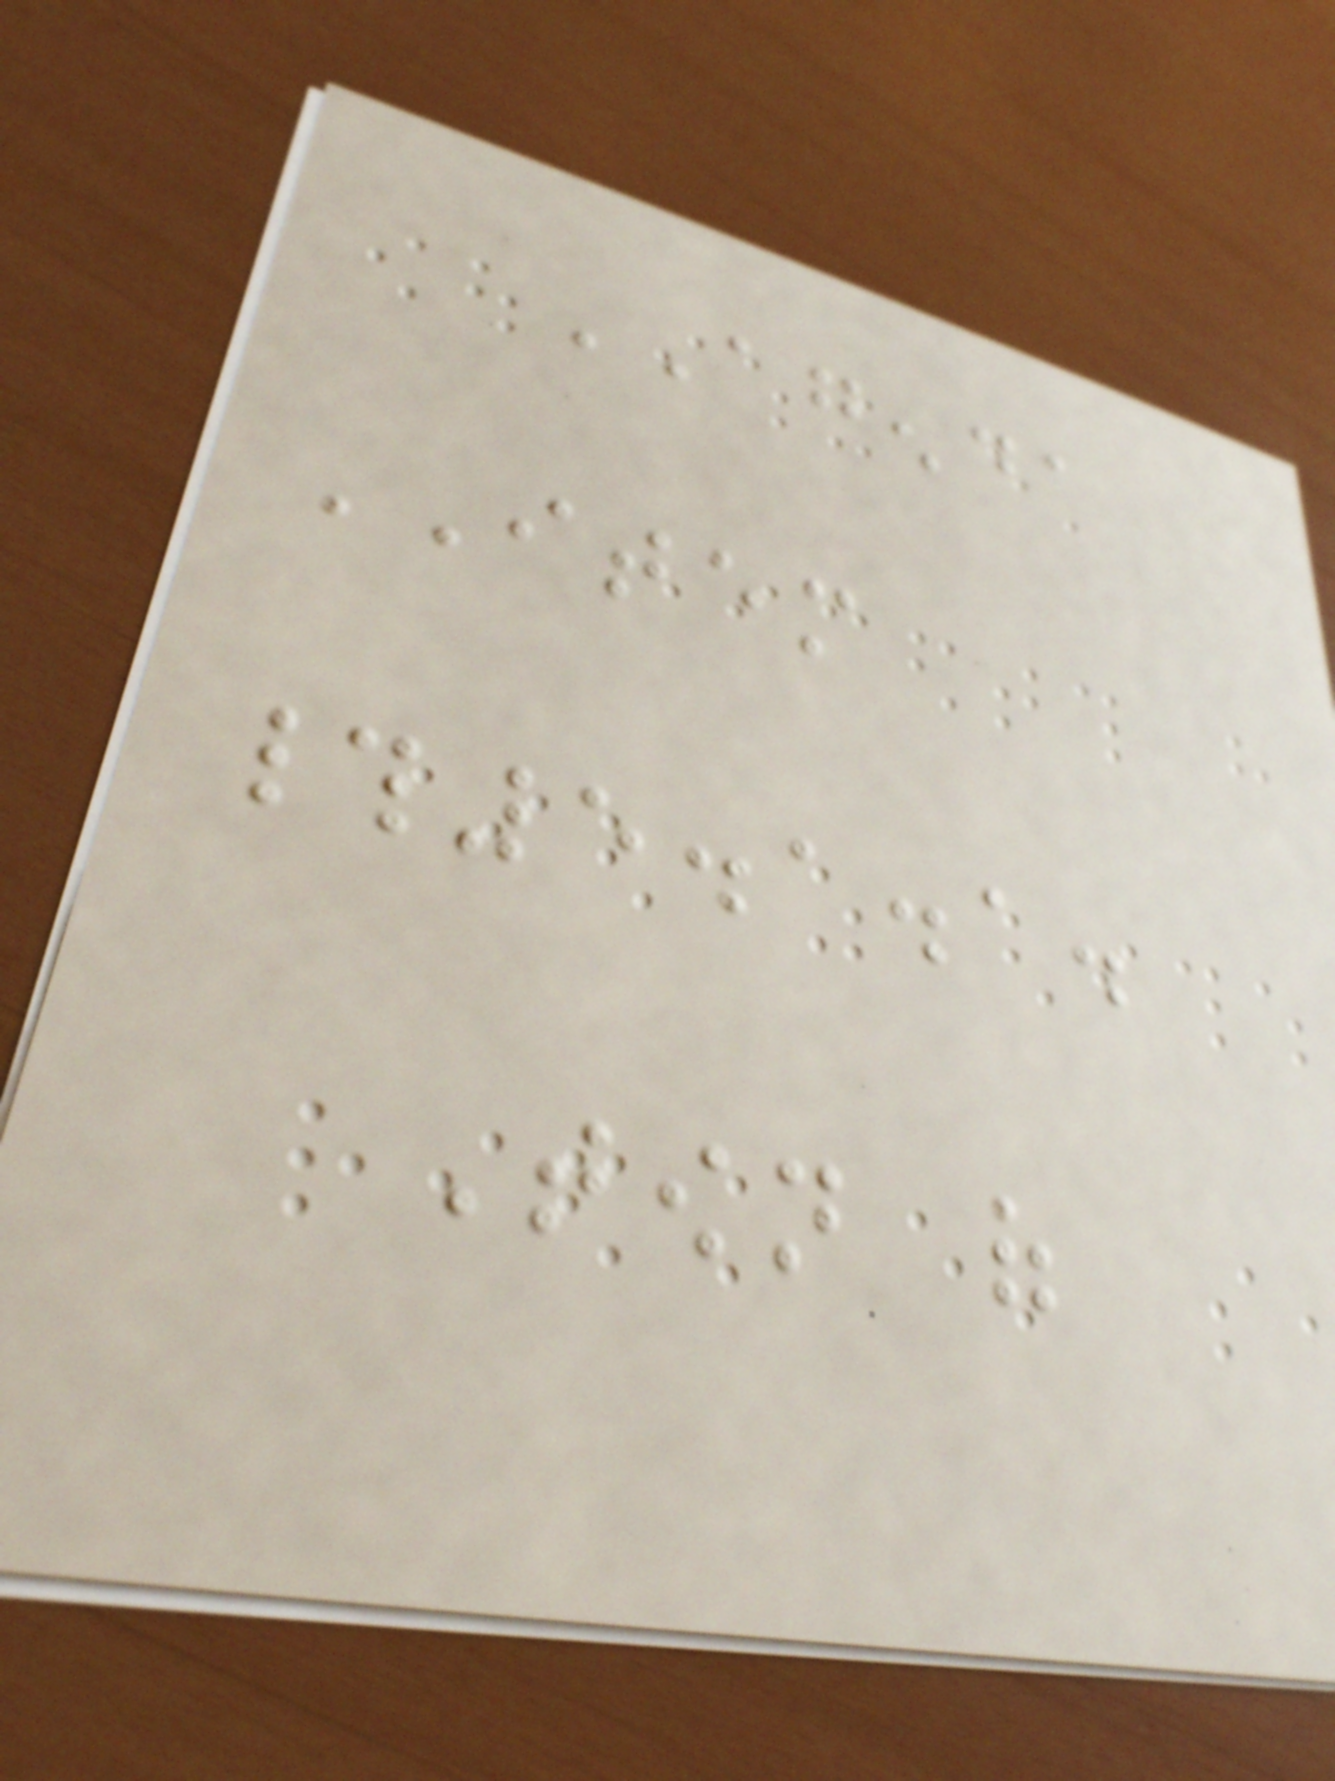AGENDA
ITEM
#5.1.1.
Town of
